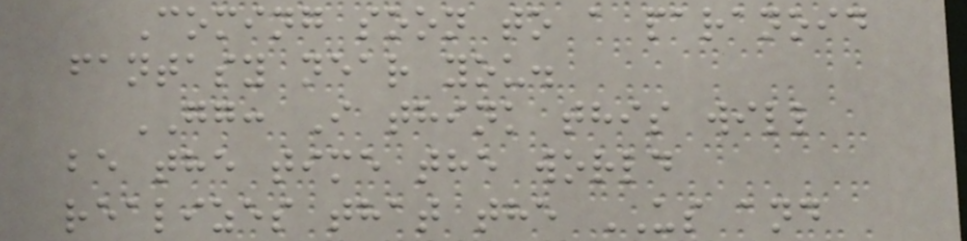Coming soon to a paranoid
fantasy near you.
GG: I think this will
be the time the world
realizes that the US and
